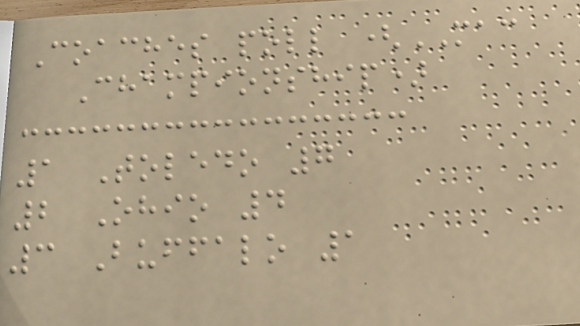Coaches poll (MAC
Championship)
1 Toledo 7
2 Ohio 4
3 Buffalo 1
